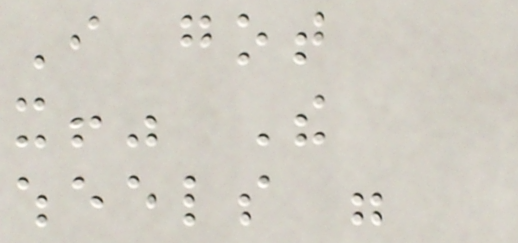I got
it!" The
wheels were
